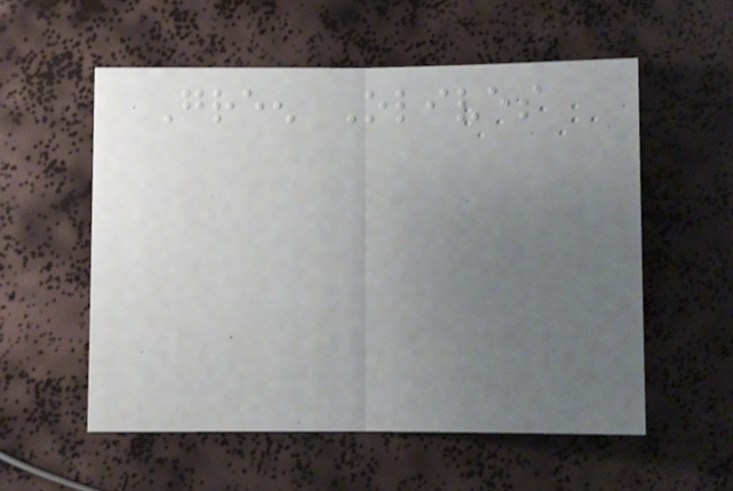Green Olives
